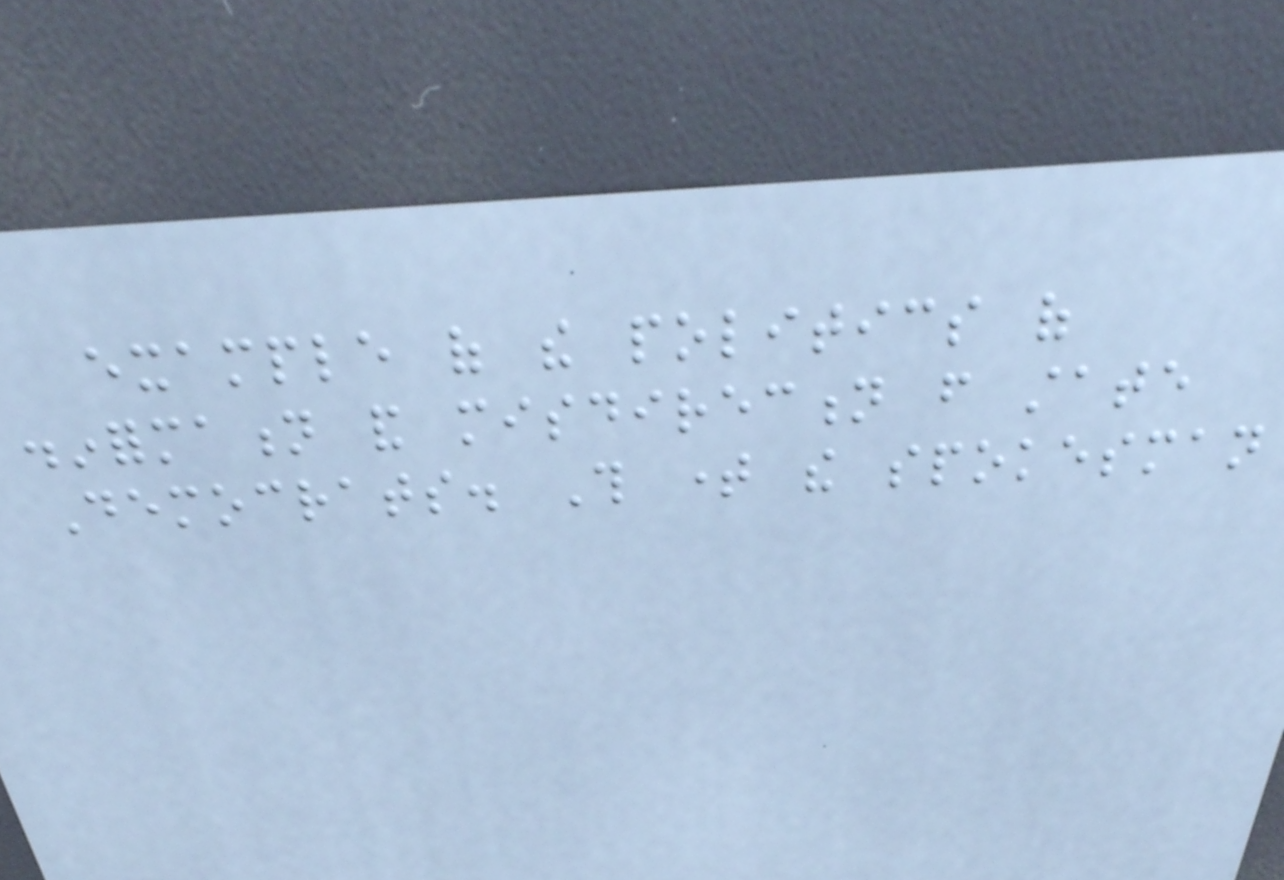example of the politics of
disinformation and misdirection from state
Democrats. This time the spokesman
